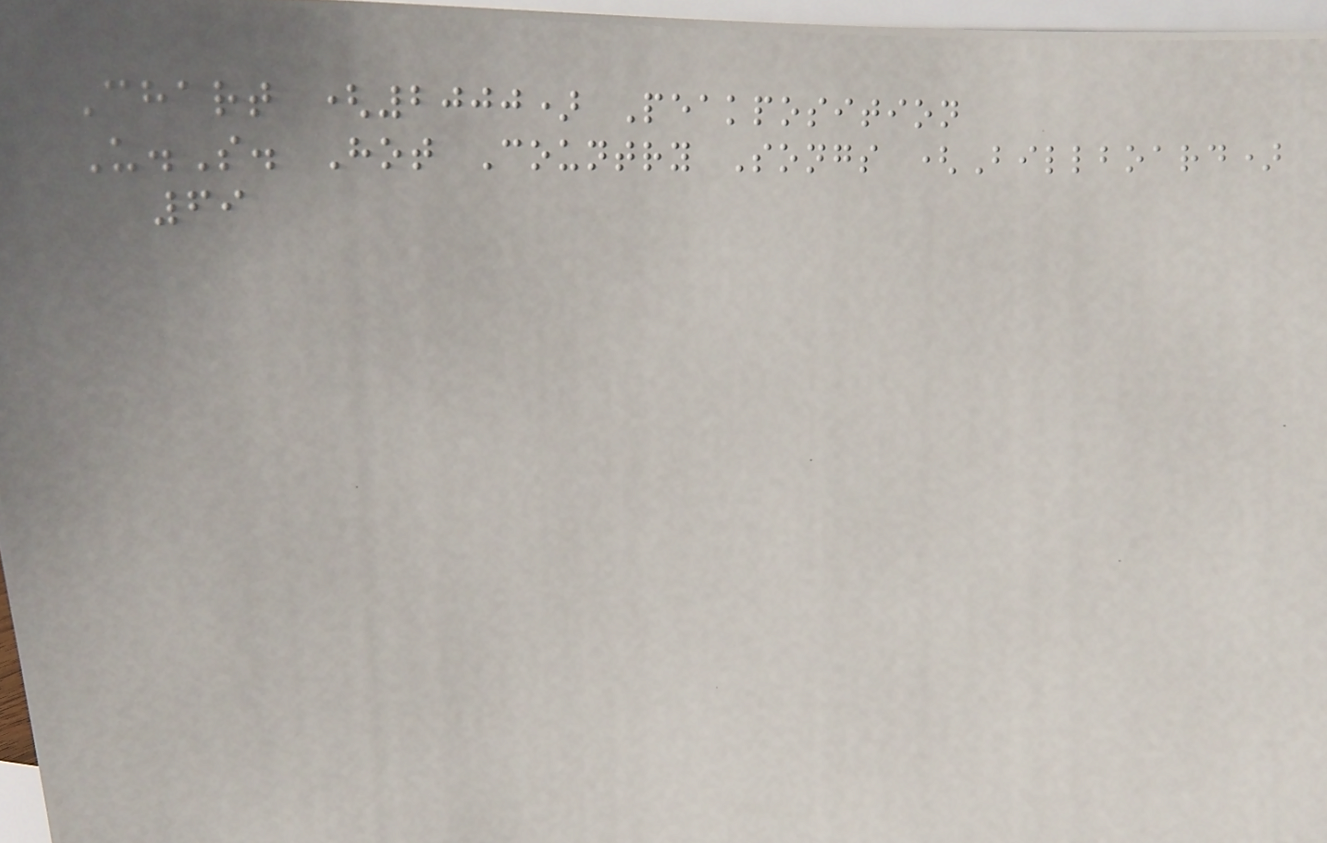Chart (2000) Peakposition
U.S. Hot Country Songs (Billboard)
69
